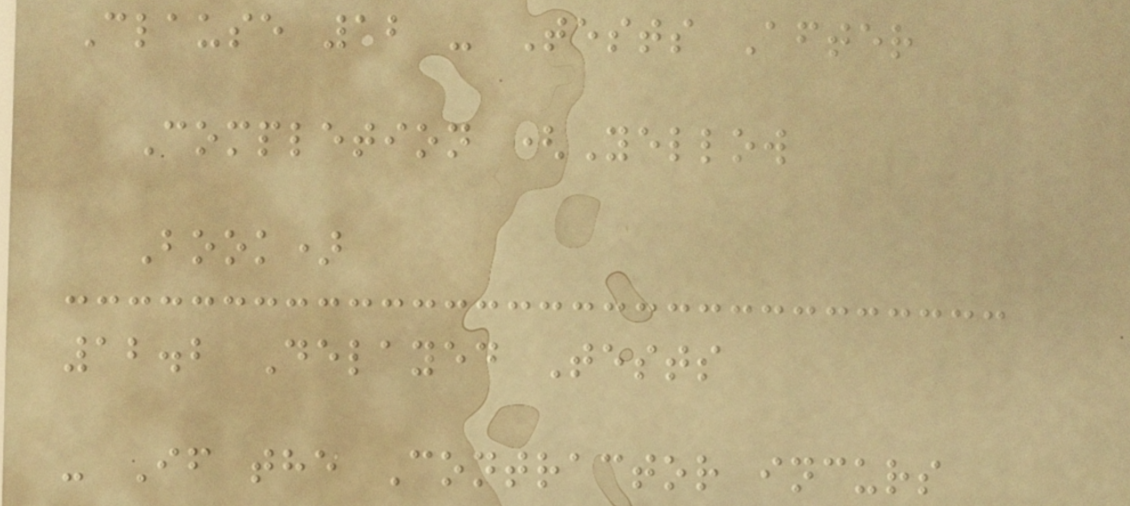Clause 12 - Tests After
Completion (Yellow
Book)
12.2 Delayed Tests
- If the Contractor incurs
